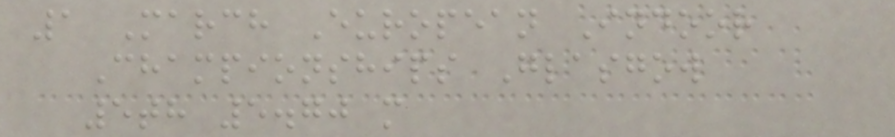1 March European Indoor
Championships Glasgow
5th 5.70 m
